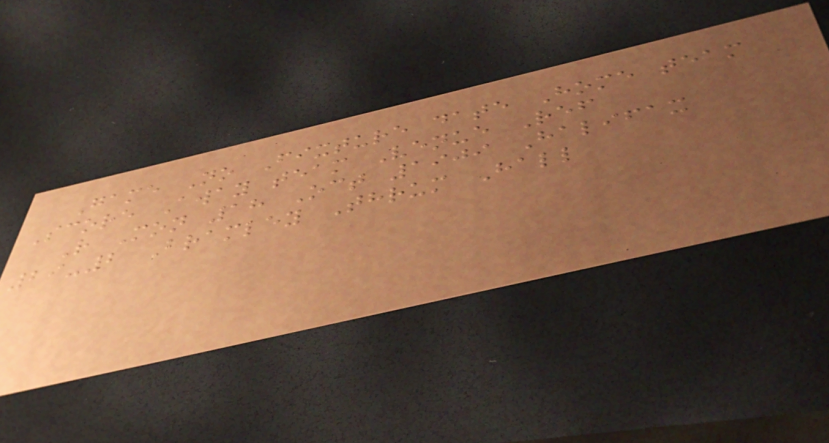Game No Fixture date Home team
Score Away team Venue Ref
R Mon 18 Oct 1909 Halifax
29-2 Bramley Thrum Hall
